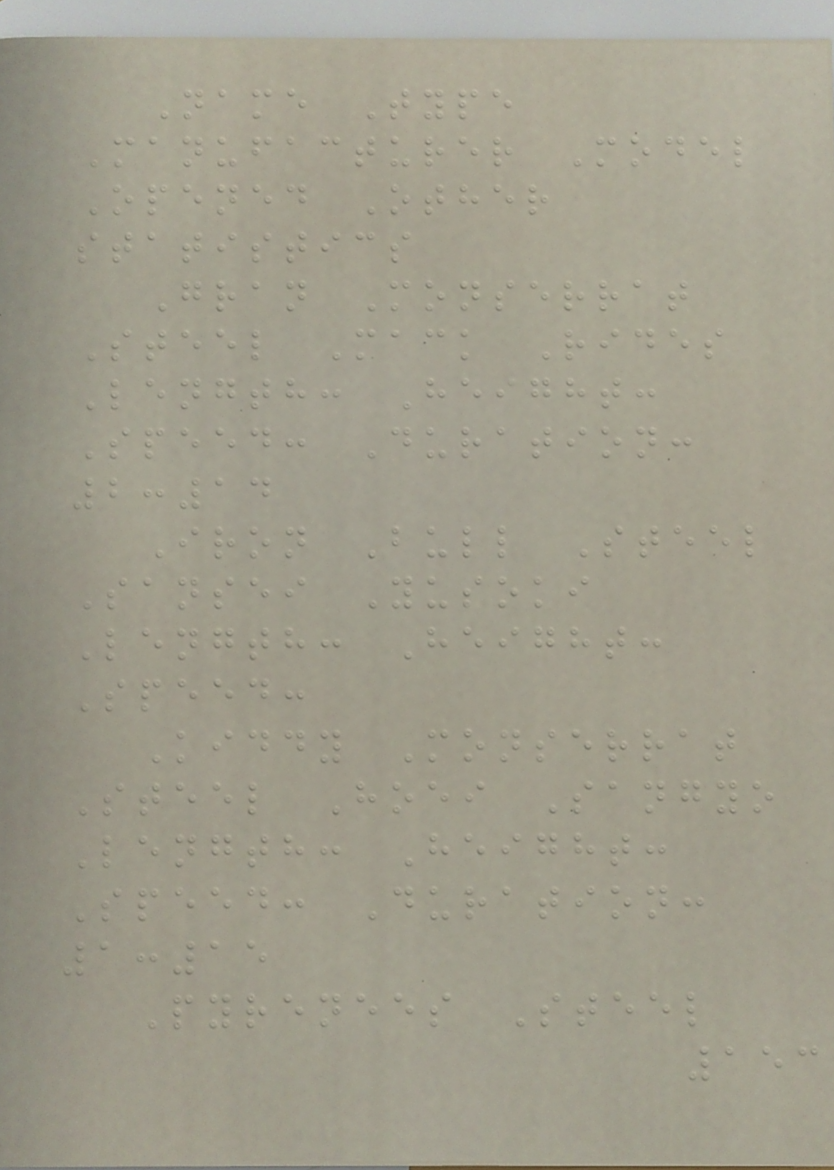Name Type
Manufacturer Model
Opened Other
statistics
Gran Monserrat
Steel Mack Rides
Length: Height:
Speed: Duration:
2:14
Iron Bull Steel
Sansei Yusoki
Length: Height:
Speed:
Kiddy Monserrat
Steel Hoei Sangyo
Length: Height:
Speed: Duration:
1:15
Pyrenees Steel
153
